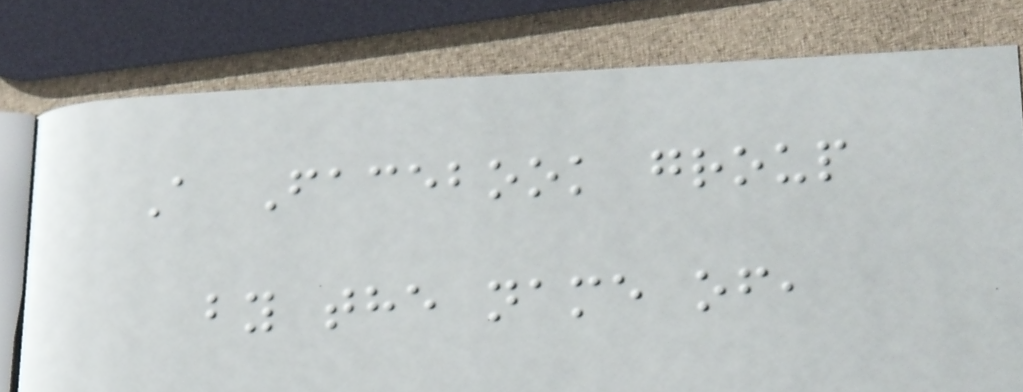A Facebook group
by the name of,
